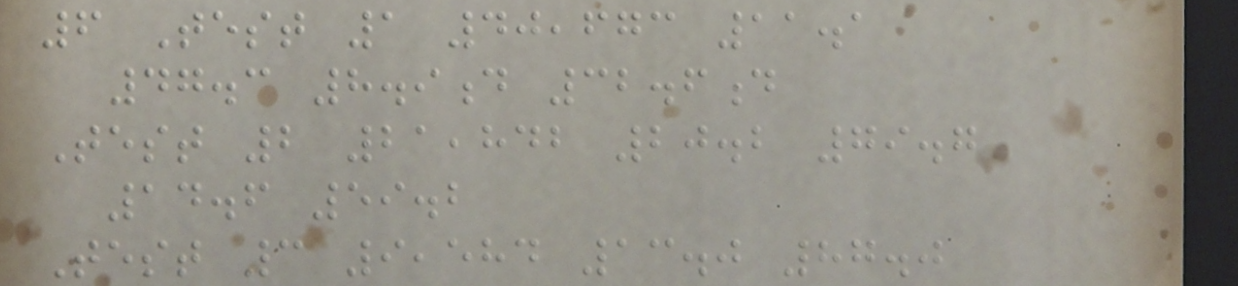6 Test 1 40,673 11.1
47.3 8.9d 32.6d
Test 2 21,842 20.2 79.7
14.6 59.2
Test 3 9,584 13.0 87.0
